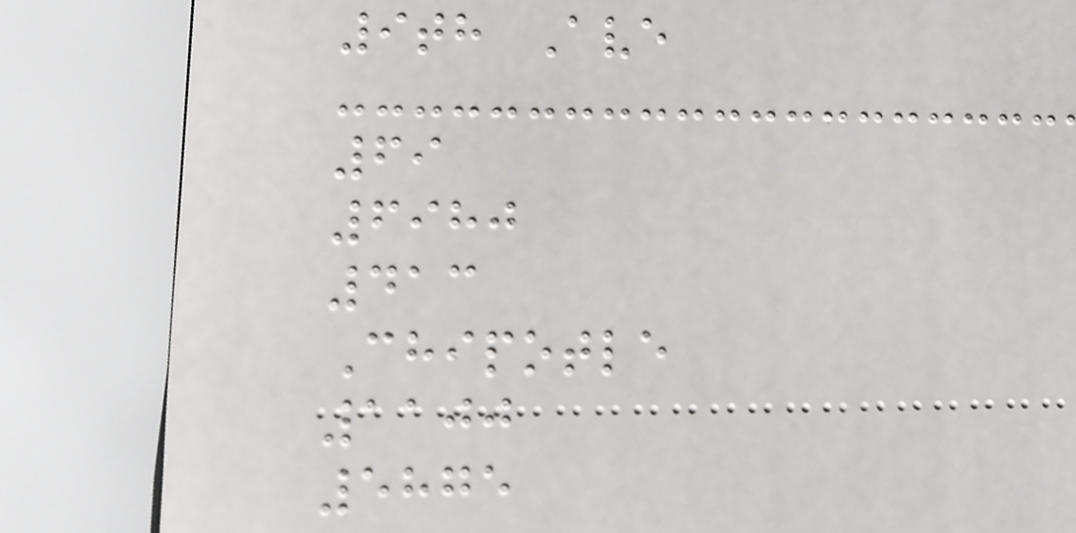9th Ave
69
6980
413
Chipotle
1100
5875
